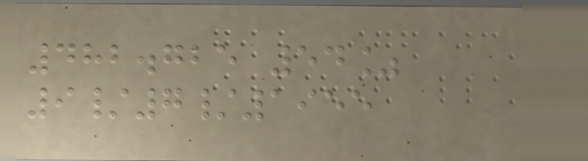482.725 54%
9/7/1955
